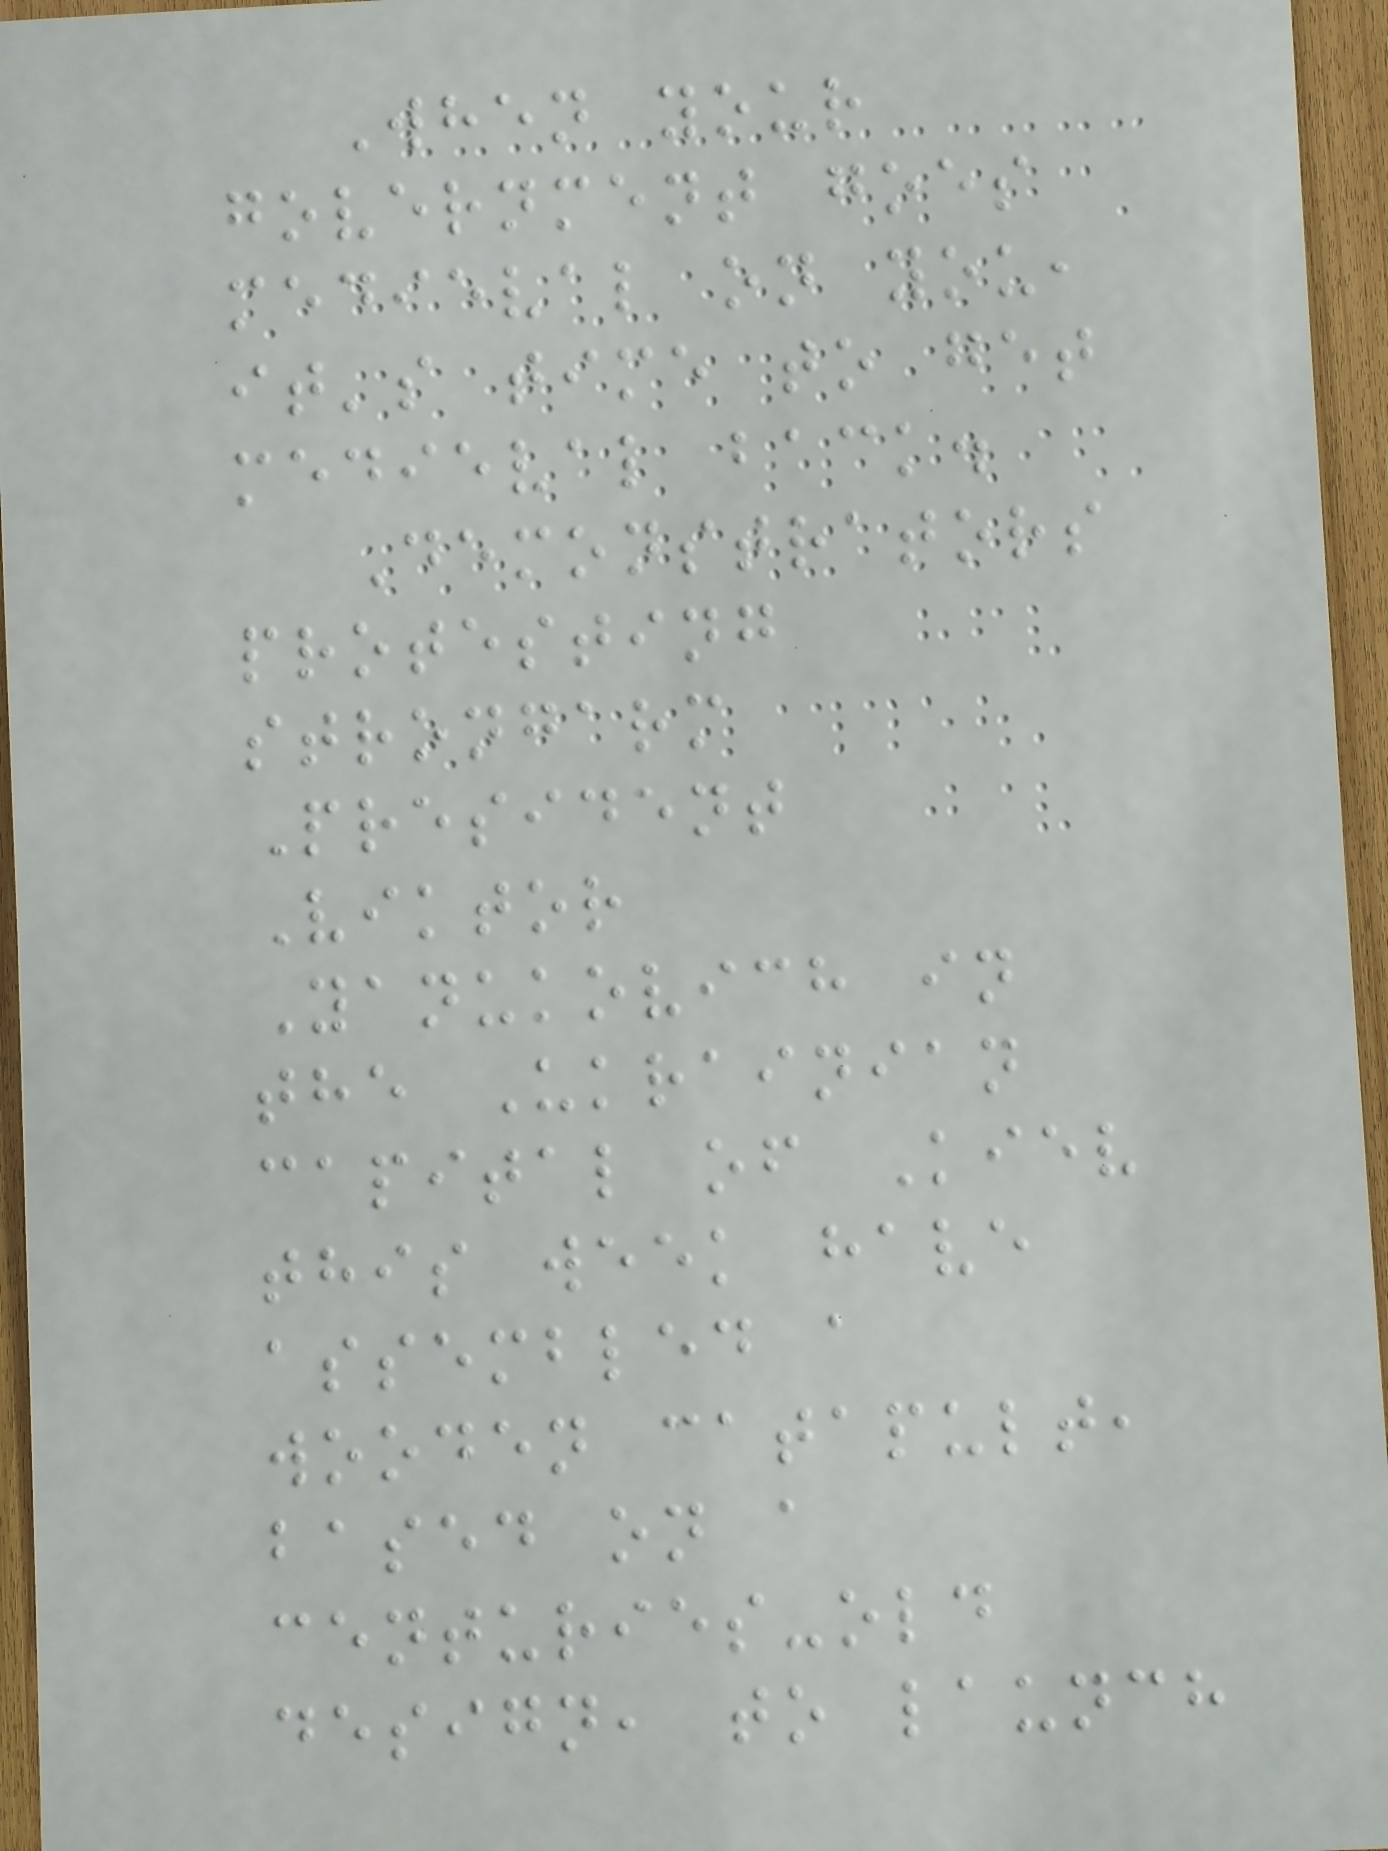When your
government goes
medieval on you,
it's time to get
medieval back.
Demonstrators
protesting
strongarm
President
Viktor
Yanukovich in
the Ukrainian
capital of Kiev
this week have
assembled a
wooden catapult,
based on a
centuries-old
design, to launch
